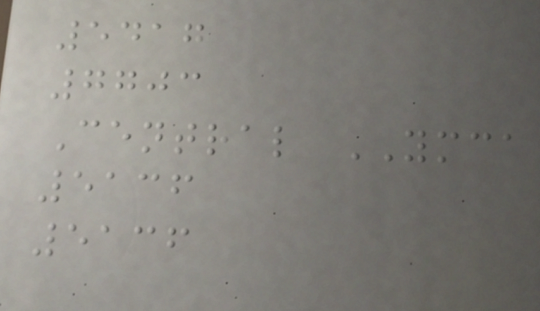5417
7703
Central YMCA
5136
5136
